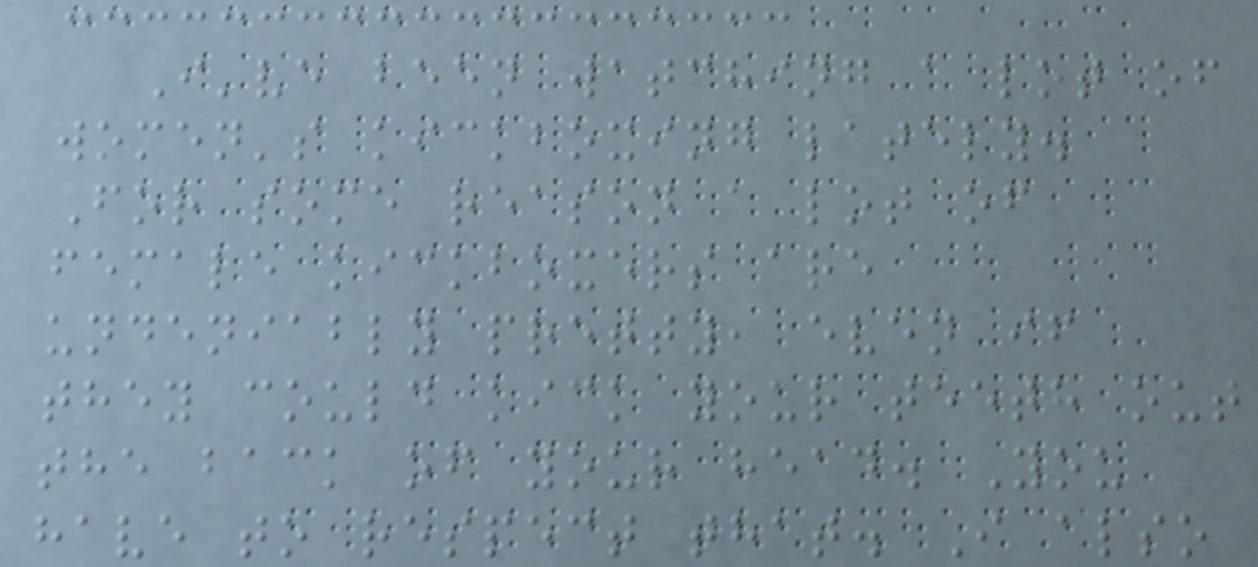I've been watching a lot of
women's kickboxing lately.
For some reason a lot of
female kickboxers are
undeniably pretty, even if
they could kick your teeth out
the back of your head. You
have to respect that. I also
